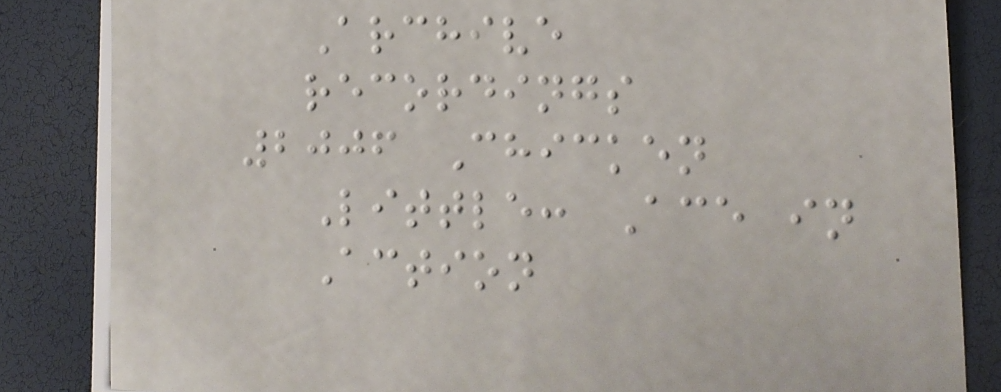Archive
recordings
2006 Chicken
Little: Ace in
Action
